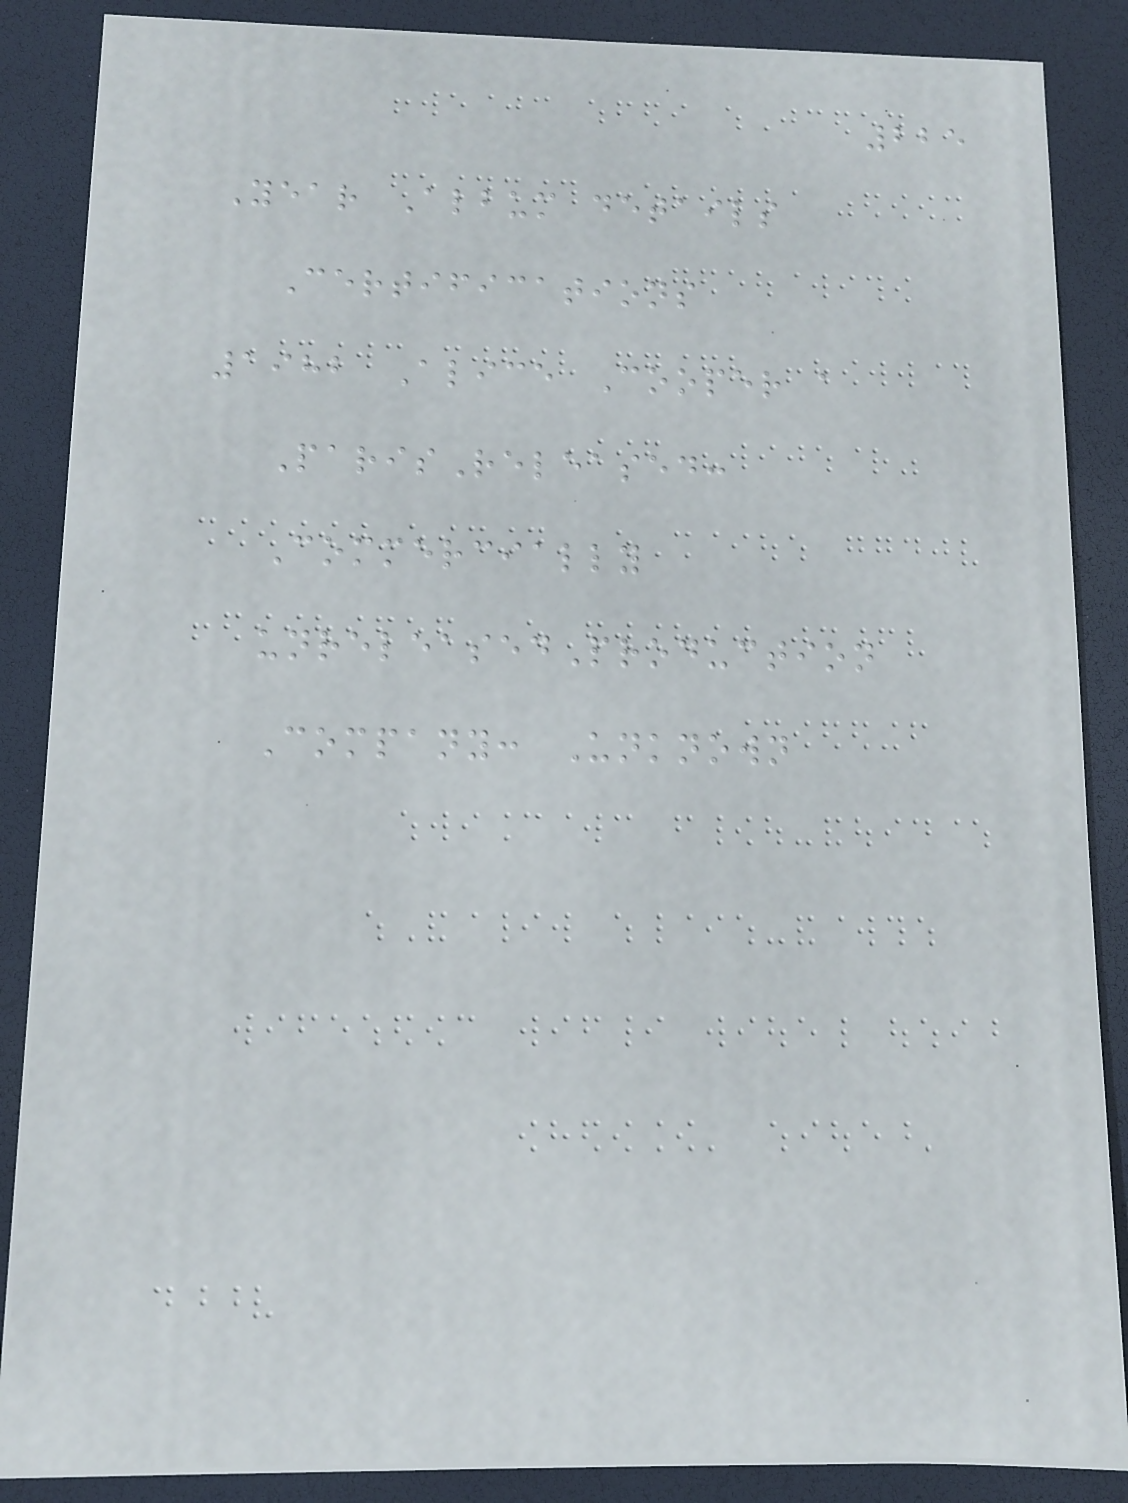225
Year Album details
Certifications
1982 Alice Cooper a
ParisReleased:
Commercially
unreleasedProduction
Company: Unknown
